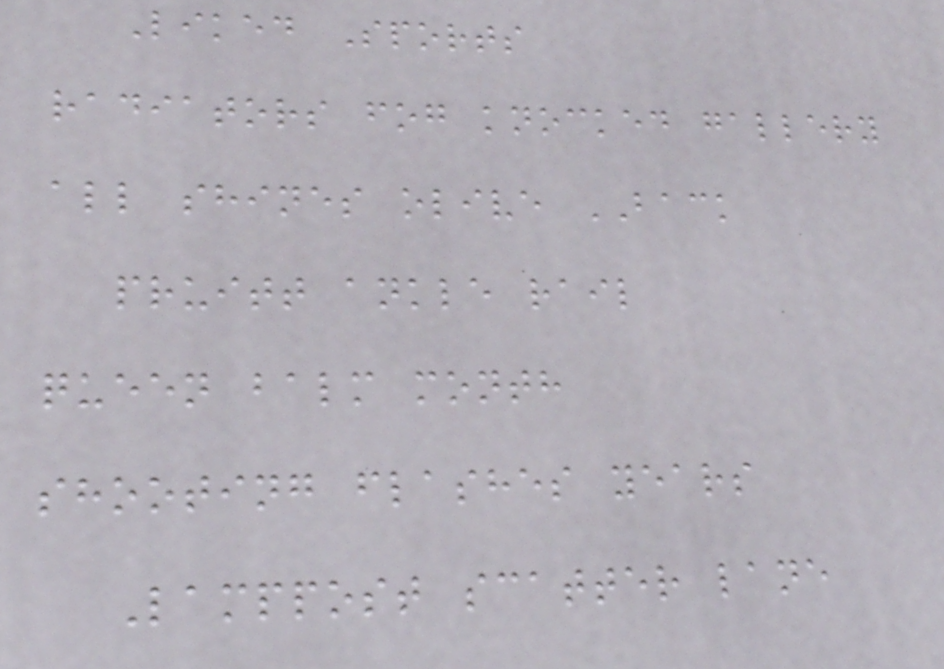Liked Sports
radiators fog knocked gallery
all shines olive BACK
pruitt ankle rail
queen balm month
shooting flashes years
Lamppost scatter lane
